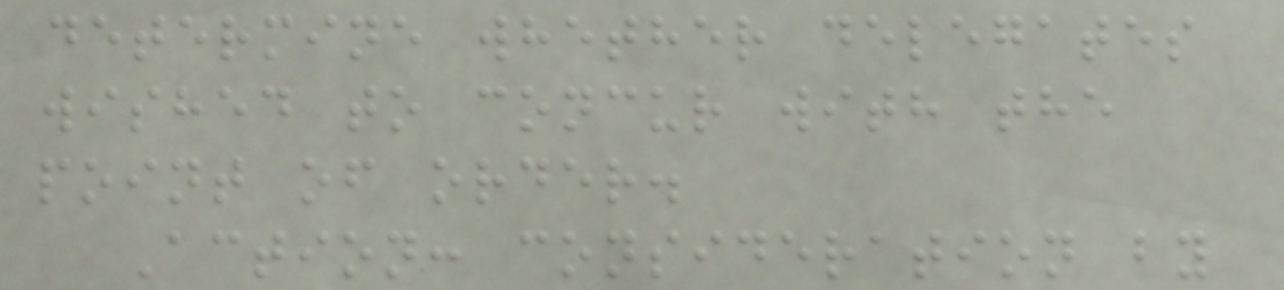determine whether delegates
wished to concur with the
point of order.
Action: consideration by
